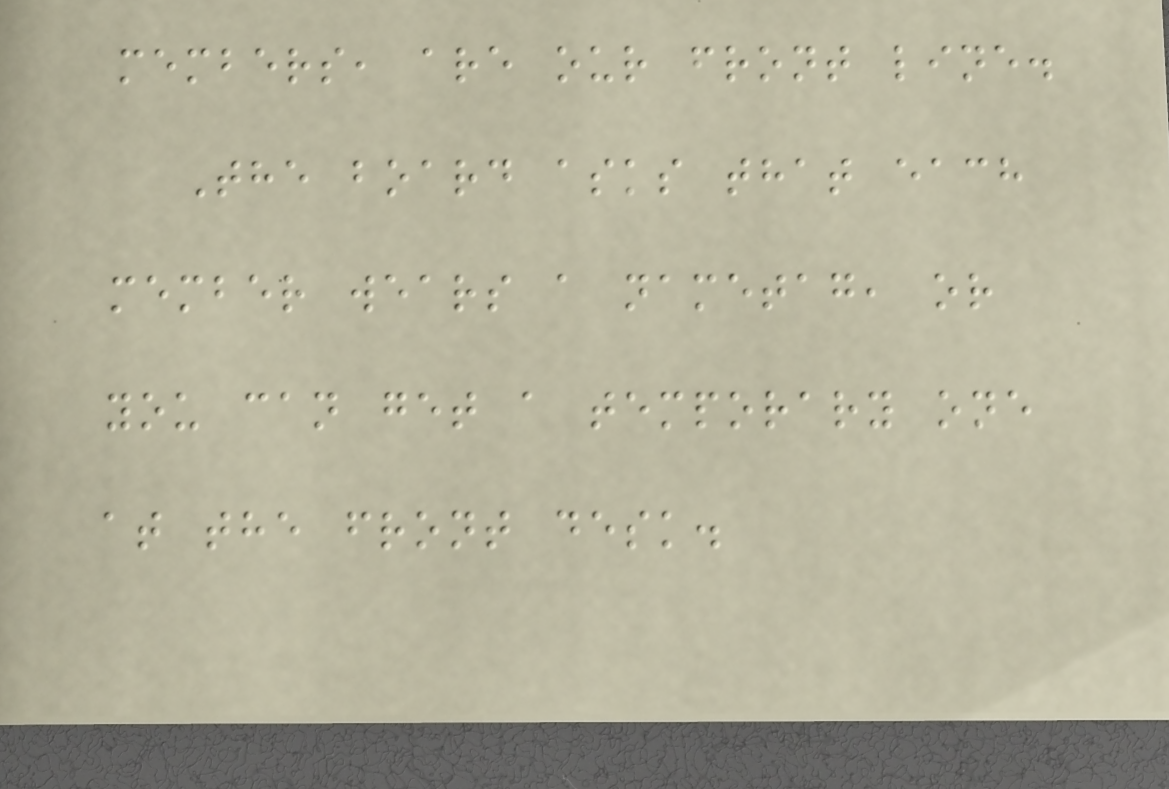members, are our front line.
The board asks that each
member wears a nametag, or
you can get a temporary one
at the front desk.
